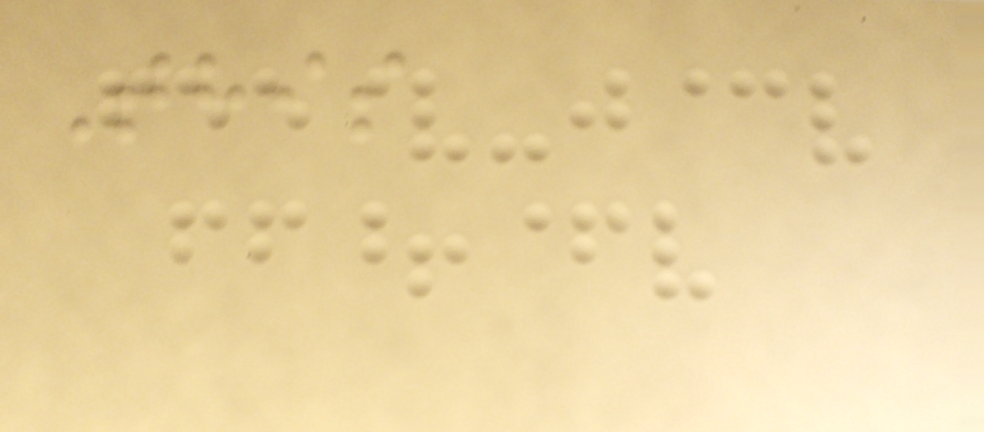This
